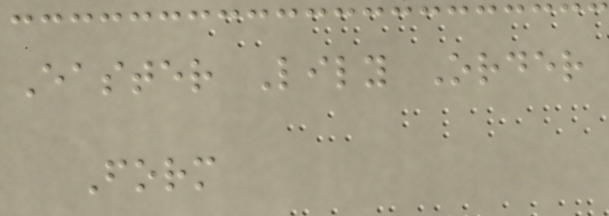Easter Lily Order
Form
